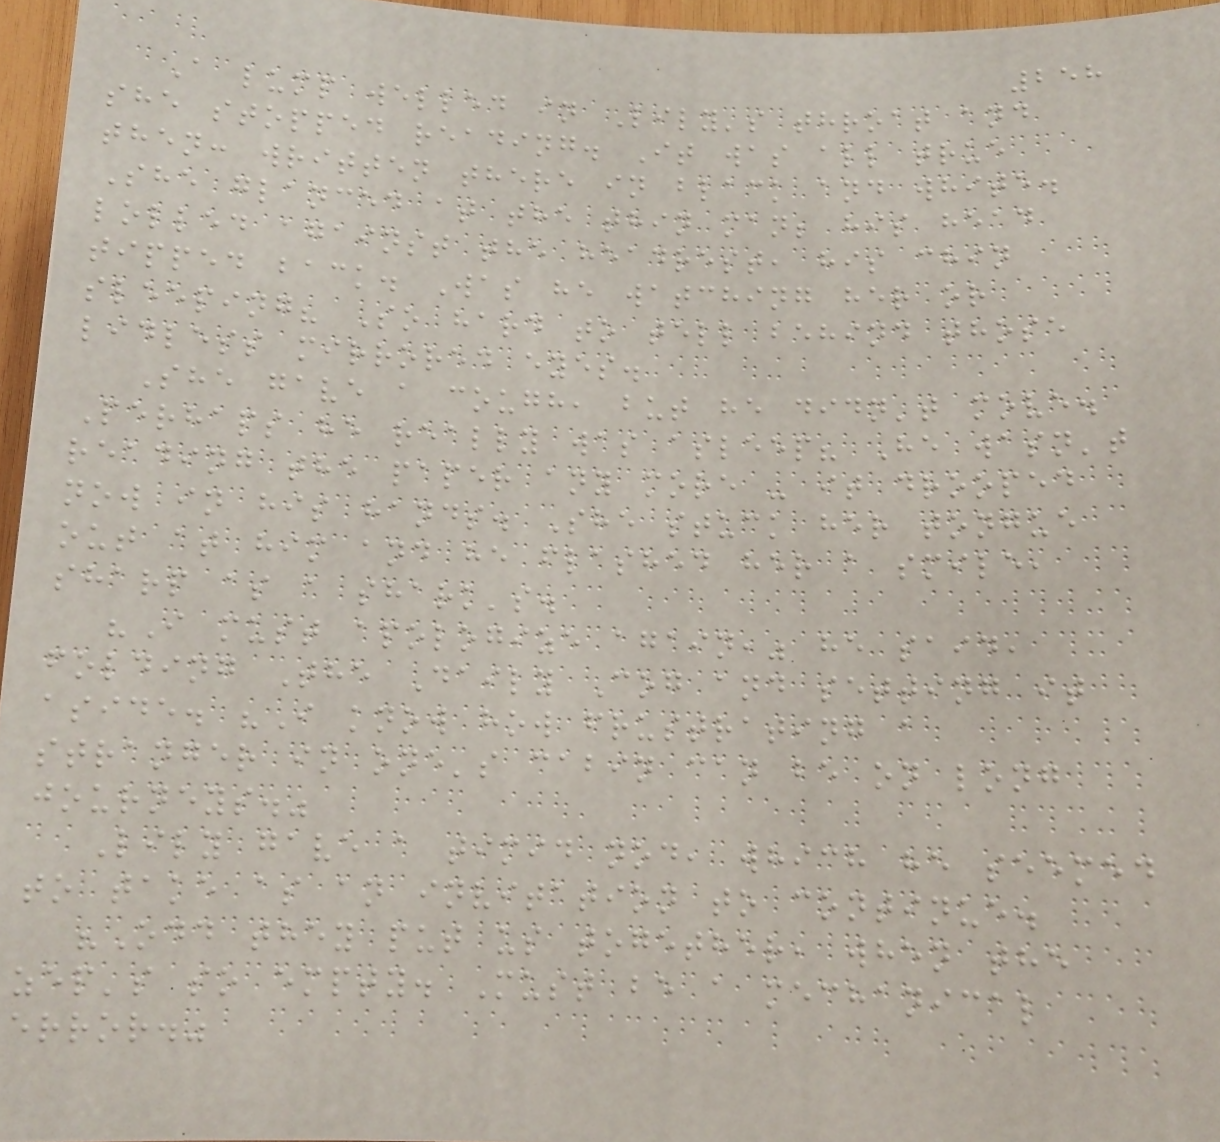258
A lump welled in Lily's throat and
she stopped reading. It was all true
then: written there in black and white.
She glanced at the thin man; his head
lolled against the headrest, his chin
tipped back. Was he watching her or
sleeping? So hard to tell behind those
lidless mirrored eyes.
She gave a cough, but he didn't move.
Perhaps he really was asleep? He wasn't
reading the paper any more - it drooped
now in his hands. She stuck her tongue
out at him and he flashed her a smile,
sharp as a shark's.
"I must apologize again," he said,
folding The Daily Cog and setting it
aside. "I know how frustrating a
stranger in one's cabin can be on long
journeys."
Lily gave a timid nod, which he seemed
to take as an invitation to continue.
"Odd they put us together, when the
zep's so empty. Must be a mechanical
error."
